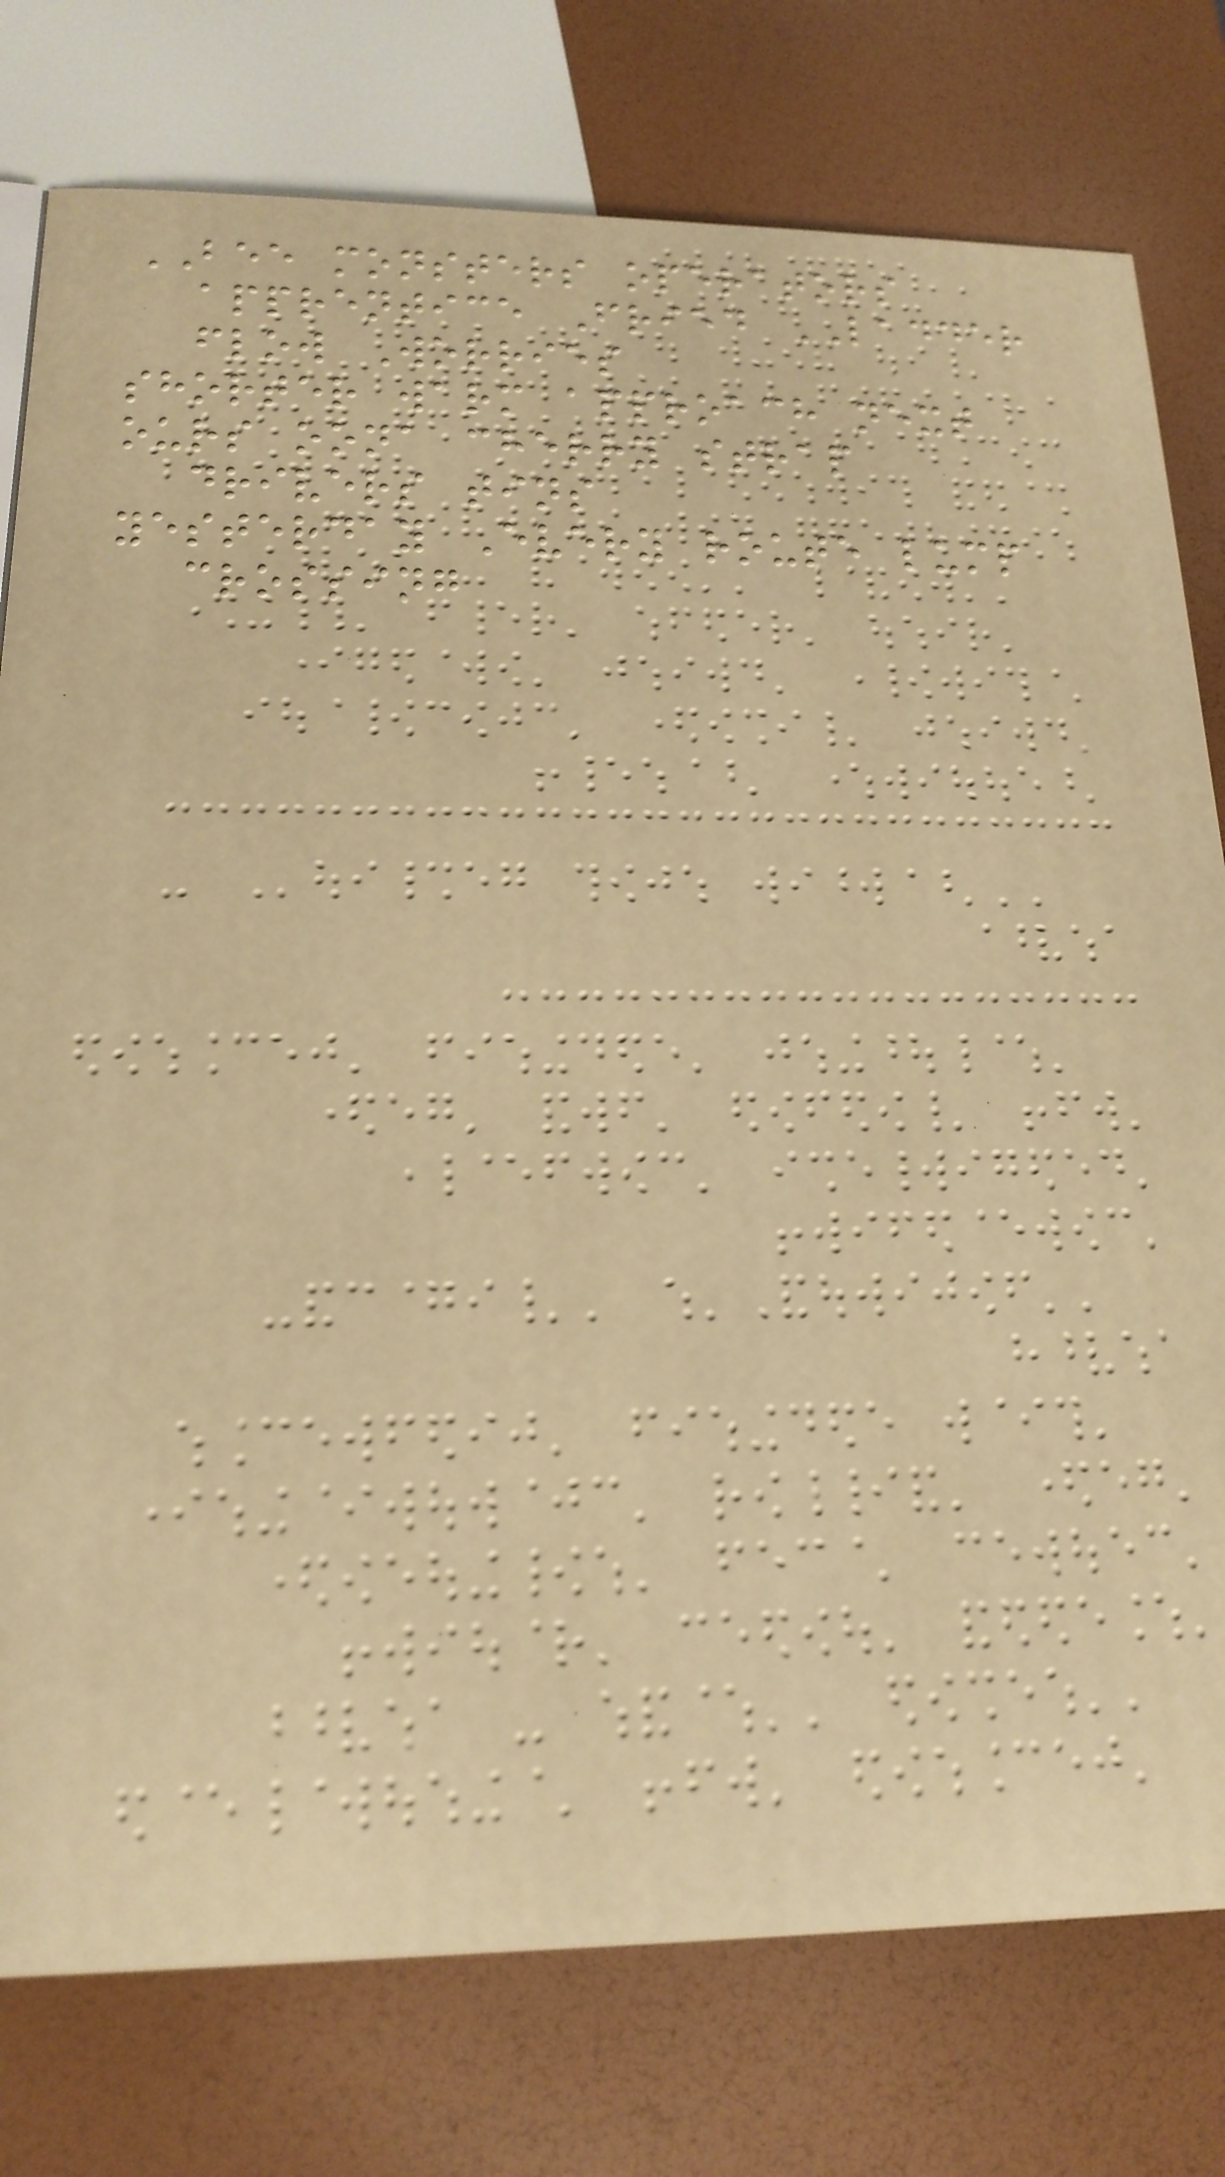BEE monsters operators
apprentice Fried LADDER
flow Worries
shorter warm approach next
ours oona cherry strap
drivers tins
yesterday Every route lump
crossing
